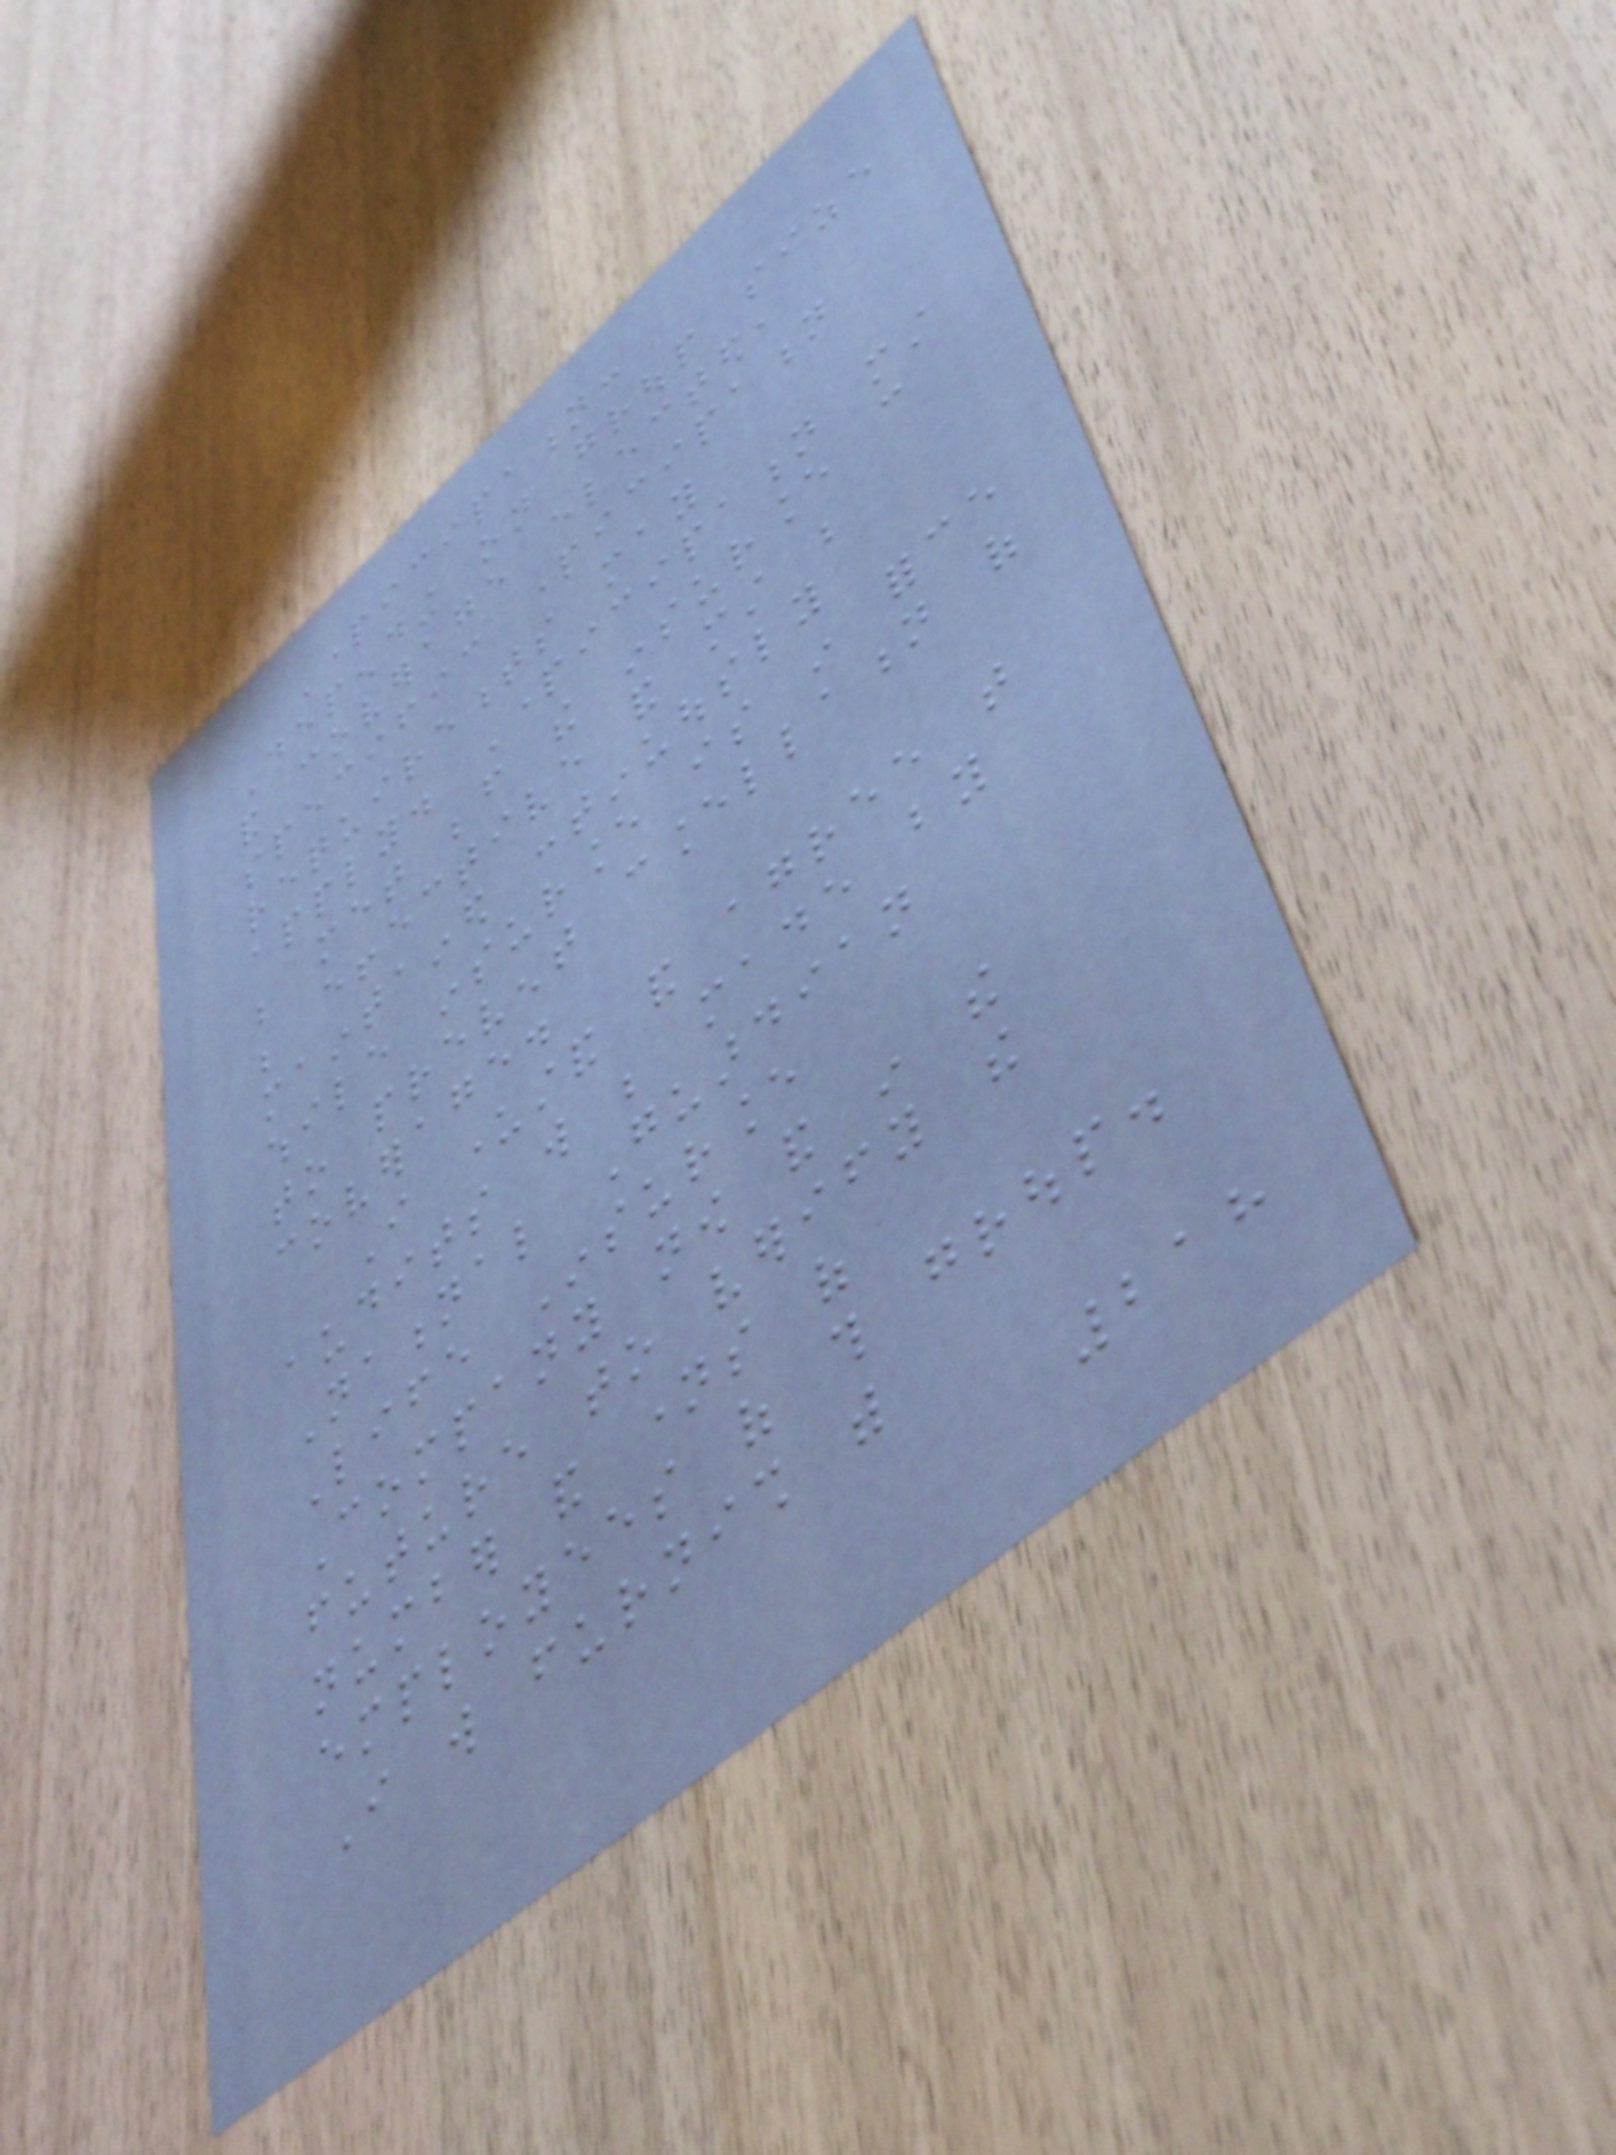Participation:
Depending on group size
and coverage elected,
specific participation
requirements may
apply. Participation must
be met before the insurance can
be effective and must be
maintained continuously
while insurance is in force
to prevent cancellation of
coverage.
I understand and agree that
audits will be made by
National Guardian
Life Insurance
Company now and in the
future to verify the
number and names of
employees of this group.
I will furnish with
218
